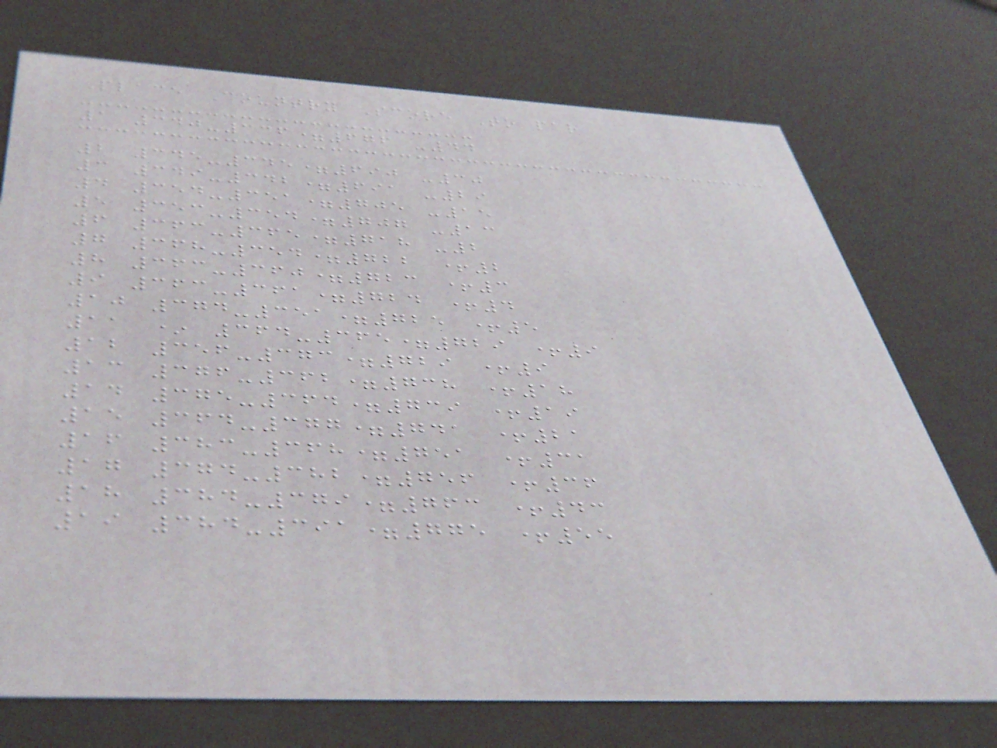Place Country Score To par
1 340-336=676 -44
2 345-345=690 -30
3 349-342=691 -29
4 354-351=705 -15
5 353-354=707 -13
6 363-365=718 -2
7 368-354=722 +2
8 363-360=723 +3
9 363-361=724 +4
10 374-351=725 +5
11 * 364-365=729 +9
12 356-373=729 +9
13 376-362=738 +18
14 375-364=739 +19
15 364-377=741 +21
16 383-368=751 +31
17 374-382=756 +36
18 384-379=763 +43
19 384-391=775 +55
